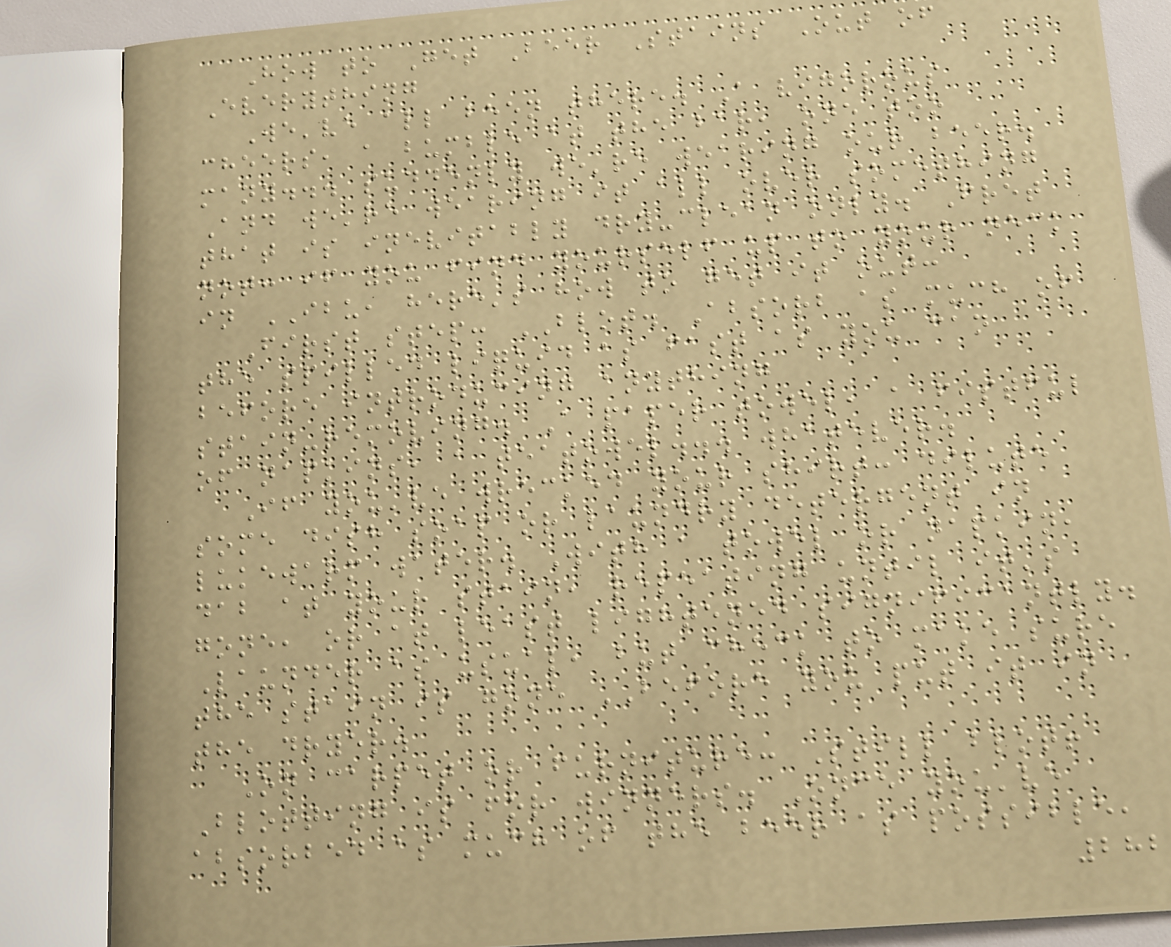How to Get Beer Stains Out of
Everything
We've all been there. A vigorous
cheers, a bumble at the bar, one too
many... suddenly we're wearing our beer.
And we're wearing it all over something
that is inevitably dry-clean only. Fret
not: if you find yourself up to your neck
in IBU, here's how to get it out:
First step: BLOT. Absorb as much of
the spilled liquid as fast as you can
before introducing anything
stain-removing. A paper towel, a fistful
of napkins, a teatowel... whatever.
If you've wrecked your shirt: dilute
some dish soap or laundry detergent in
lukewarm water. With a towel or napkin,
dab at your stain, repeating until it's
gone, or at least lightened significantly.
Launder as usual, but check to make sure
the stain is gone BEFORE you put it in
the dryer.
On carpet or furniture: Still blot!
Blotting is for winners. Once you've
absorbed as much of the beer as possible,
282
